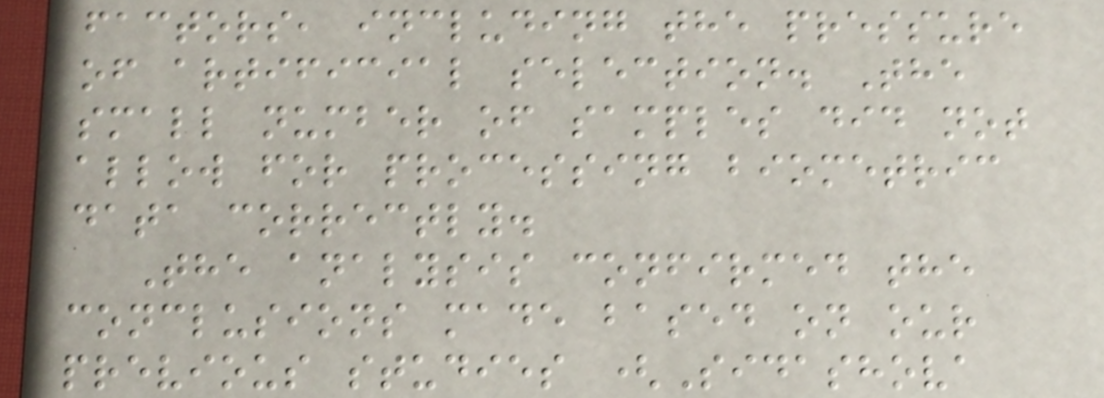factors, including the pressure
of artificial selection. The
small number of samples did not
allow for processing biometric
data correctly.
The analysis confirmed the
conclusions made based on our
previous studies (Sidashova
